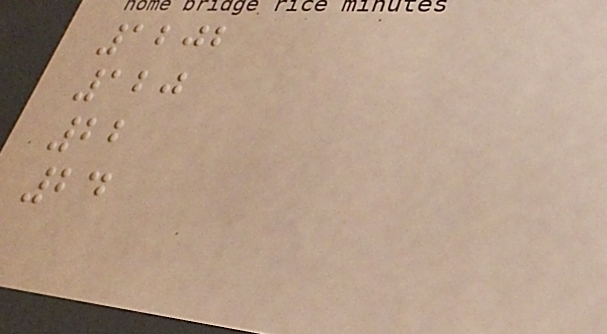1202
120
22
24
